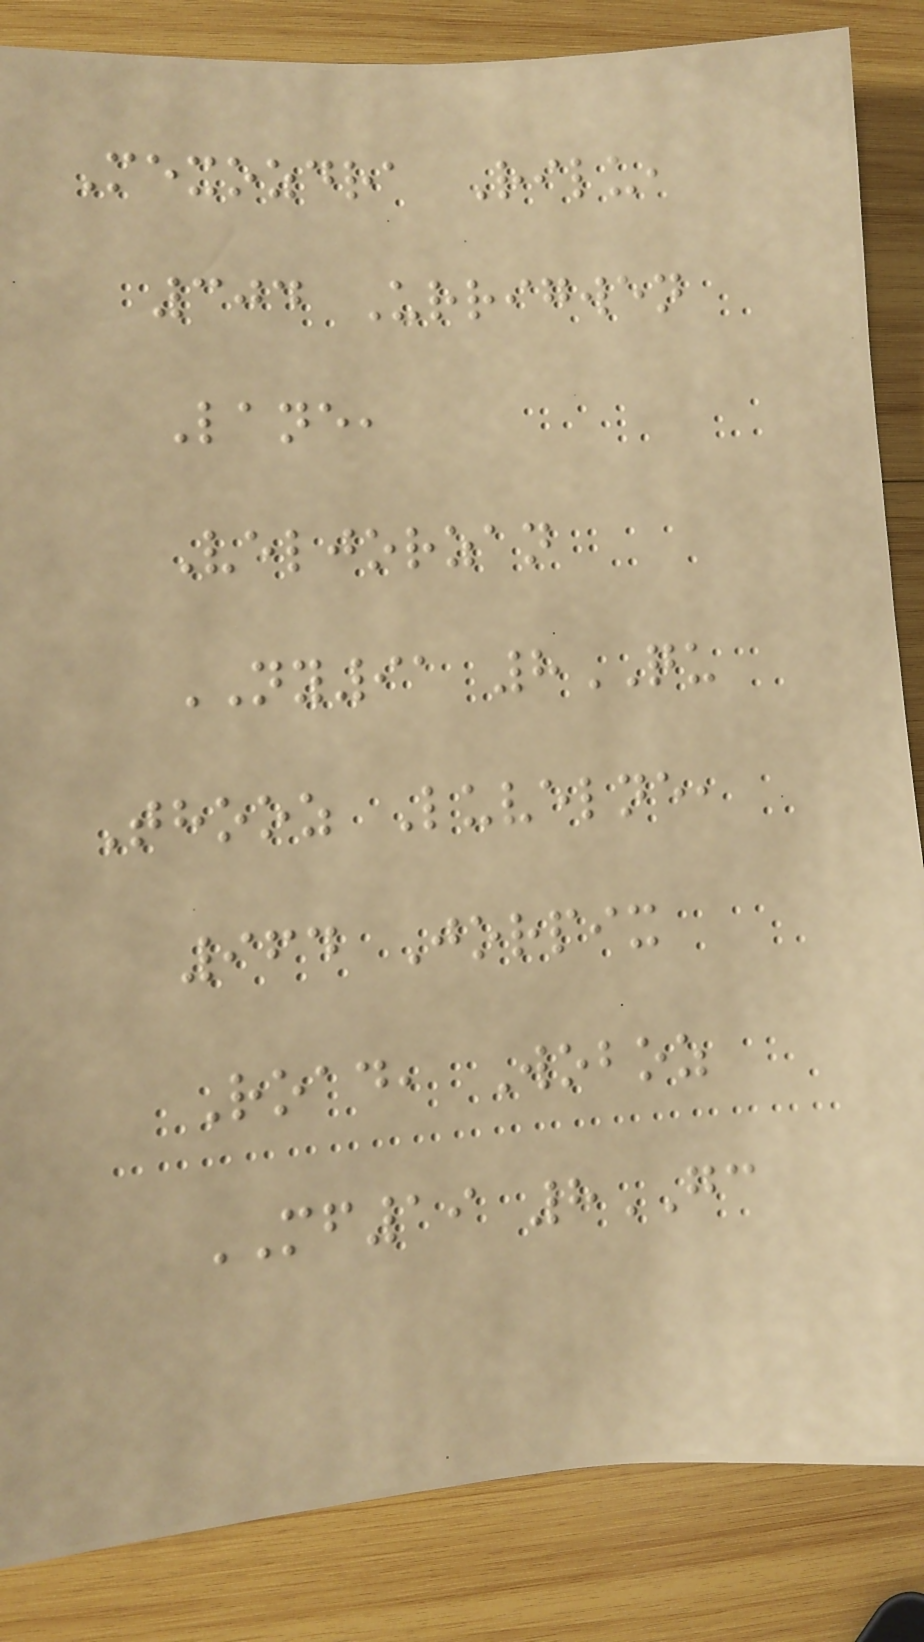Mexozdra Rilu,
304 Urrigwen
Lane,
Veljorzan
NY91 8QU
Thooz Luvelne,
964 Jorpix
Road, Woboz
MF19 8GC
